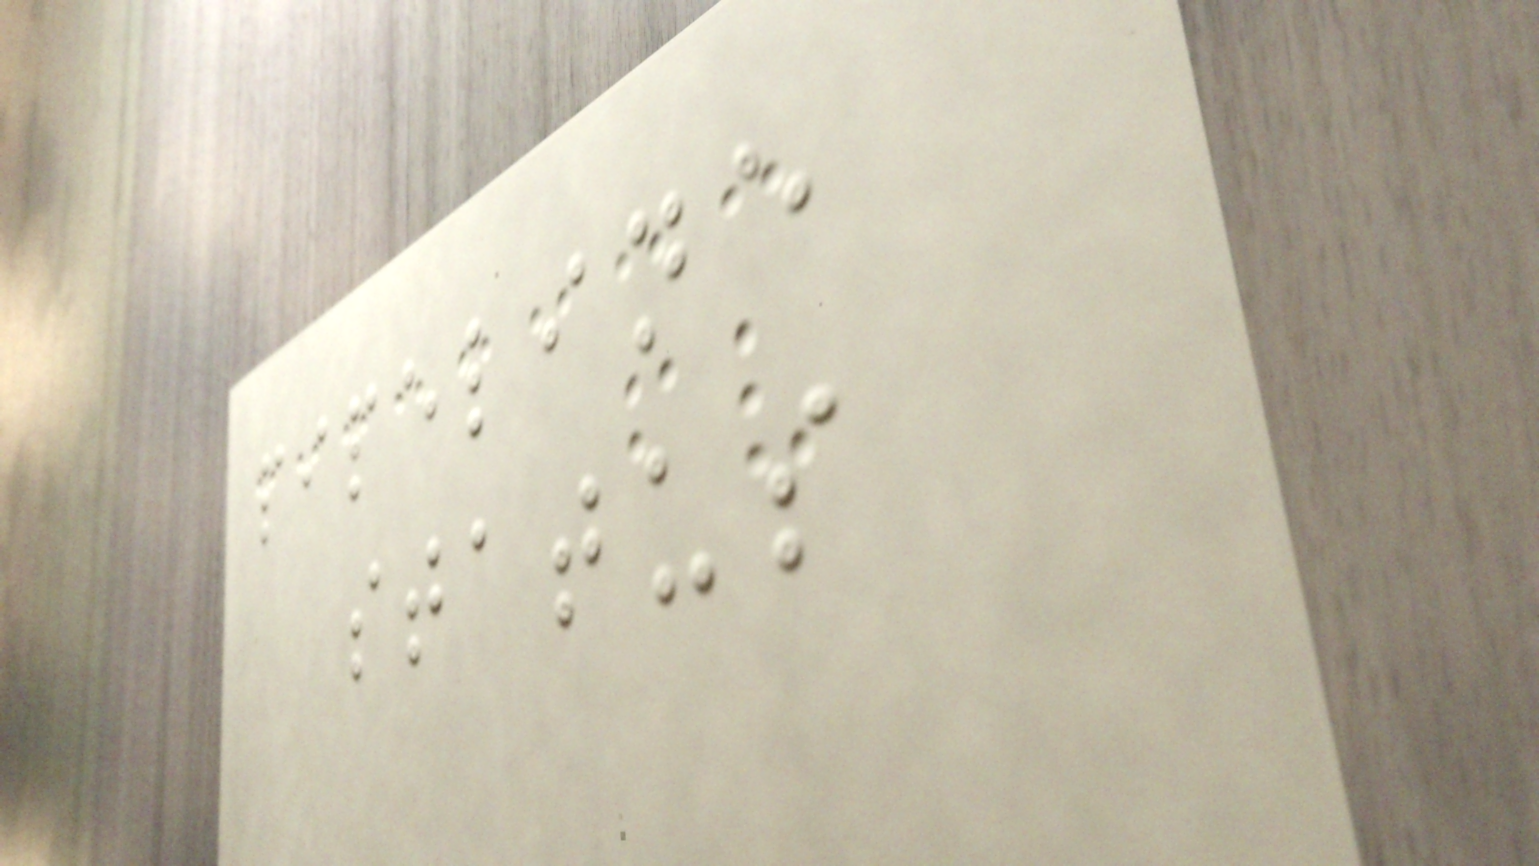pipeline
status
